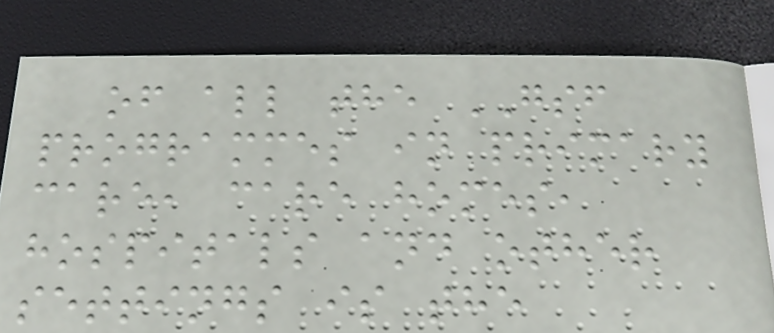of all the GSF
programmes in primary
care, care homes,
hospitals and other
settings is the
